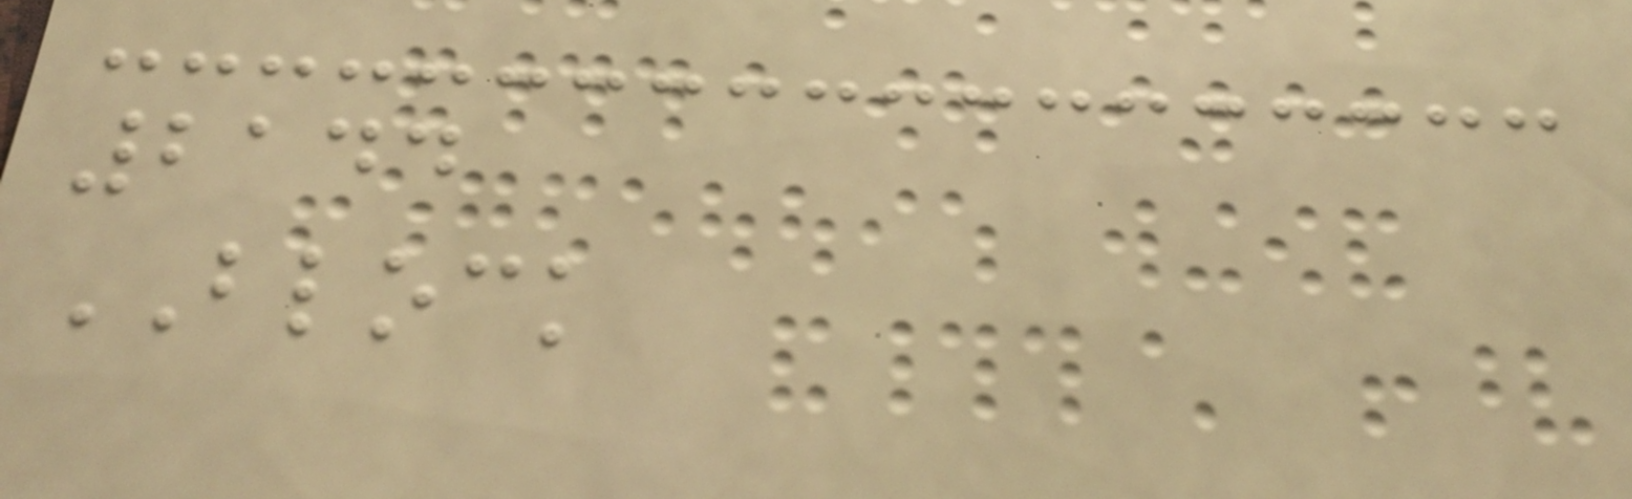2144
BLOCK
